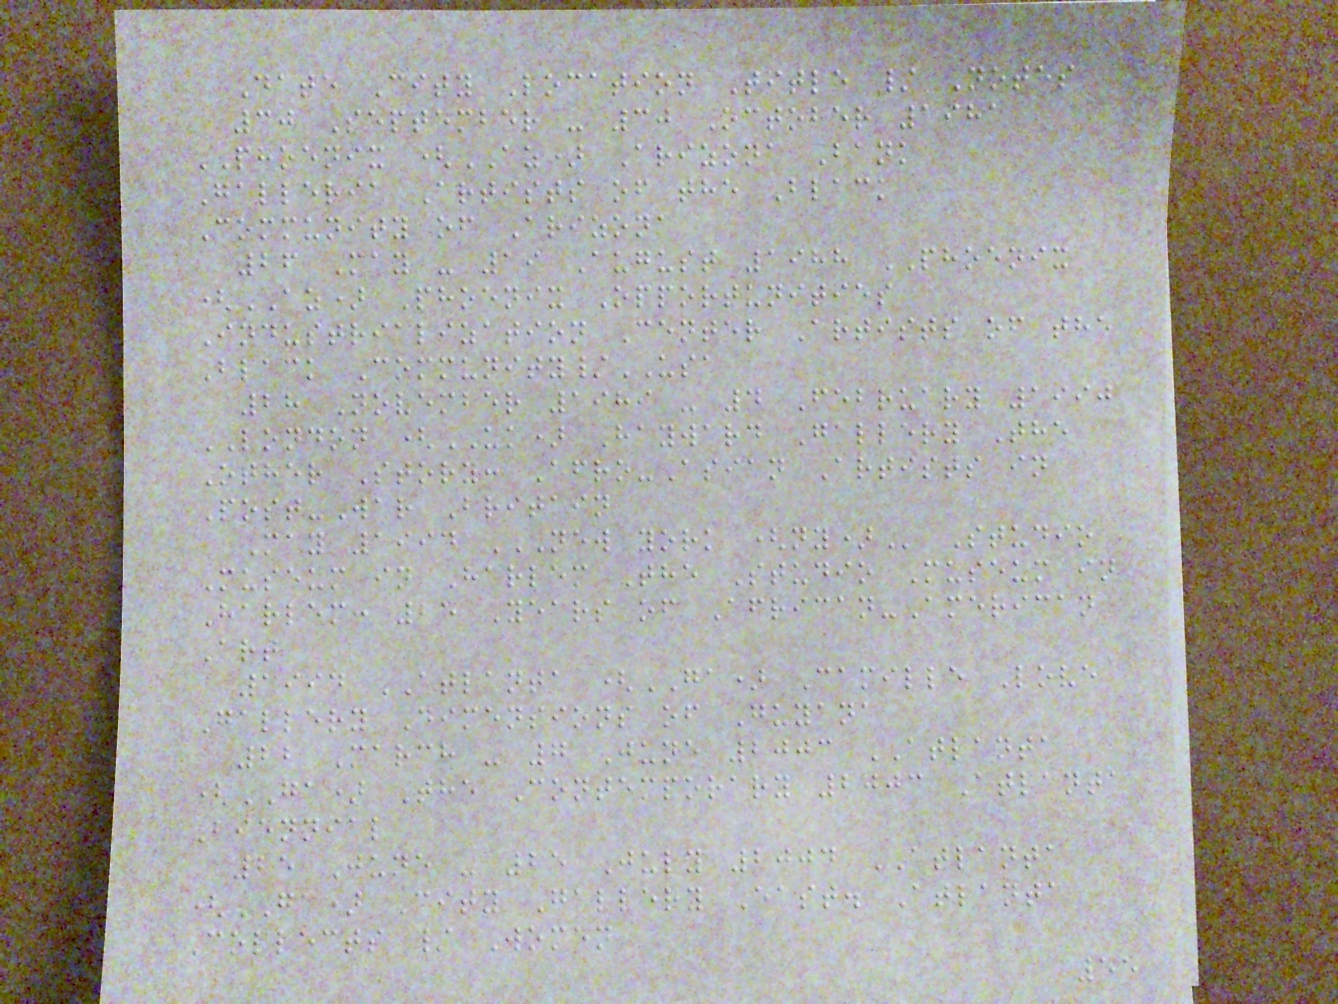Date City Location Title / Notes
30 September - 30 October 1981
PHOENIX (AZ) Arizona Bank
Galleria Artists of the Black
Community of Arizona
26 May - 19 August 1988 PHOENIX
(AZ) Phoenix Opportunities
Industrialization Center Artists of the
Black Community/USA
28 November 1989 - 4 February 1990
LONDON (UK) Hayward Gallery The
Other Story: Afro-Asian Artists in
Post-War Britain
May 1994 NEW YORK (NY) Studio
Museum in Harlem The Studio Museum in
Harlem: 25 Years of African-American
Art
1994 ATLANTA (GA) Camille Love
Gallery Dimensions of Guyana
22 March - 7 June 2003 ATLANTA
(GA) The Contemporary 2003 Atlanta
Biennial
25 June - 25 July 2004 ATLANTA
(GA) City Gallery East. Atlanta
Collects / Women
55
